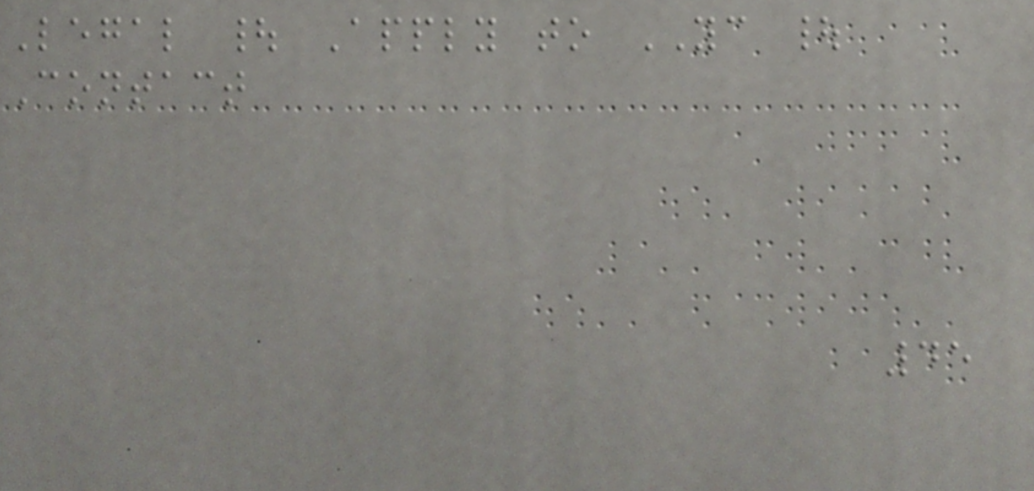Legal | Apply to YC |
Contact
45
